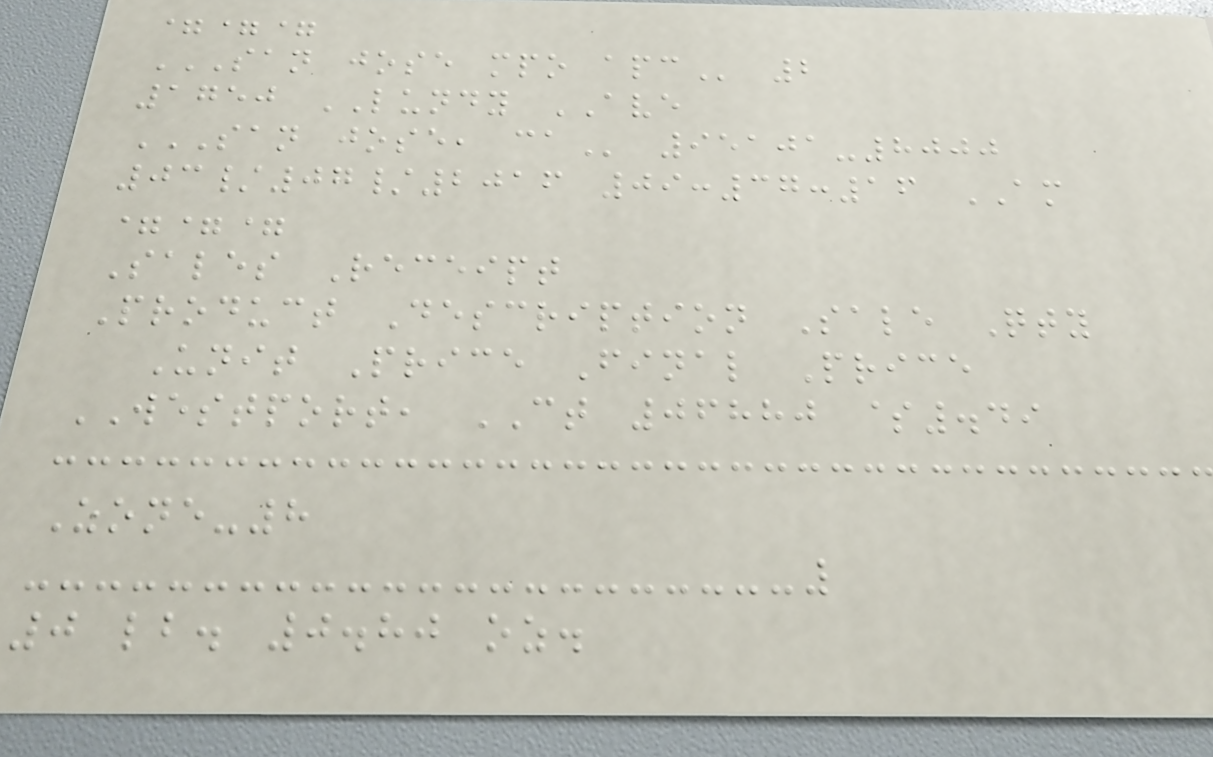===
SAN JOSE MPO APC 2
1750 LUNDY AVE
SAN JOSE, CA 95101-8000
03/07/2016 09:37:16 AM
===
Sales Receipt
Product Description Sale Qty
Unit Price Final Price
WESTPORT, CT 06880 $.49
Zone-8
0 lb. 0.80 oz.
